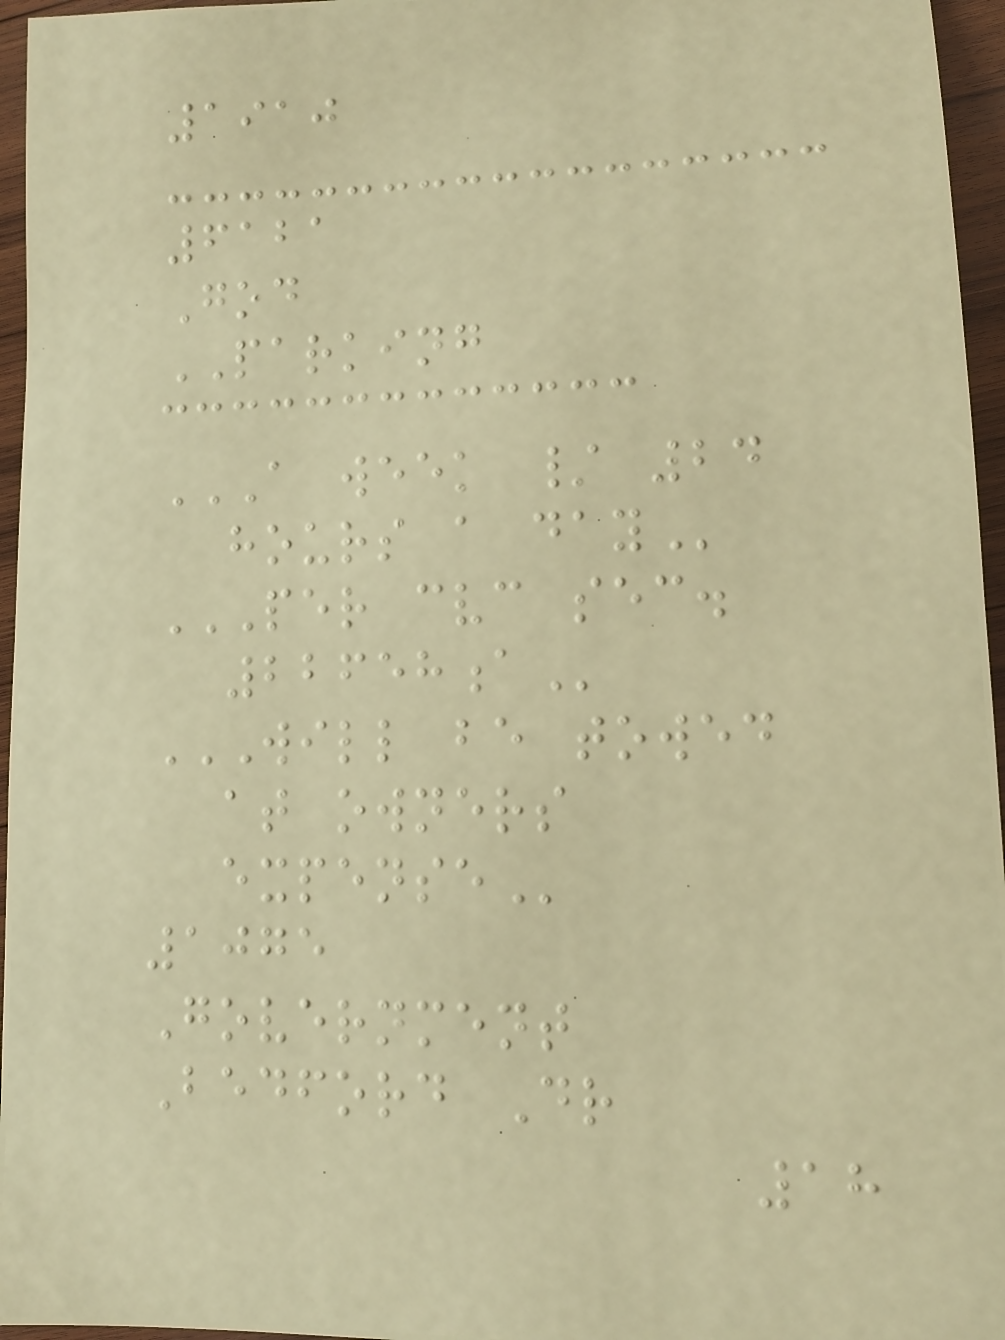1910
6121
God
PARKING
A WEEK / 24
HOURS A DAY
PER CVC SEC.
22658A
WILL BE TOWED
AT OWNERS
EXPENSE
1075
Government
Bedford Dr
18
